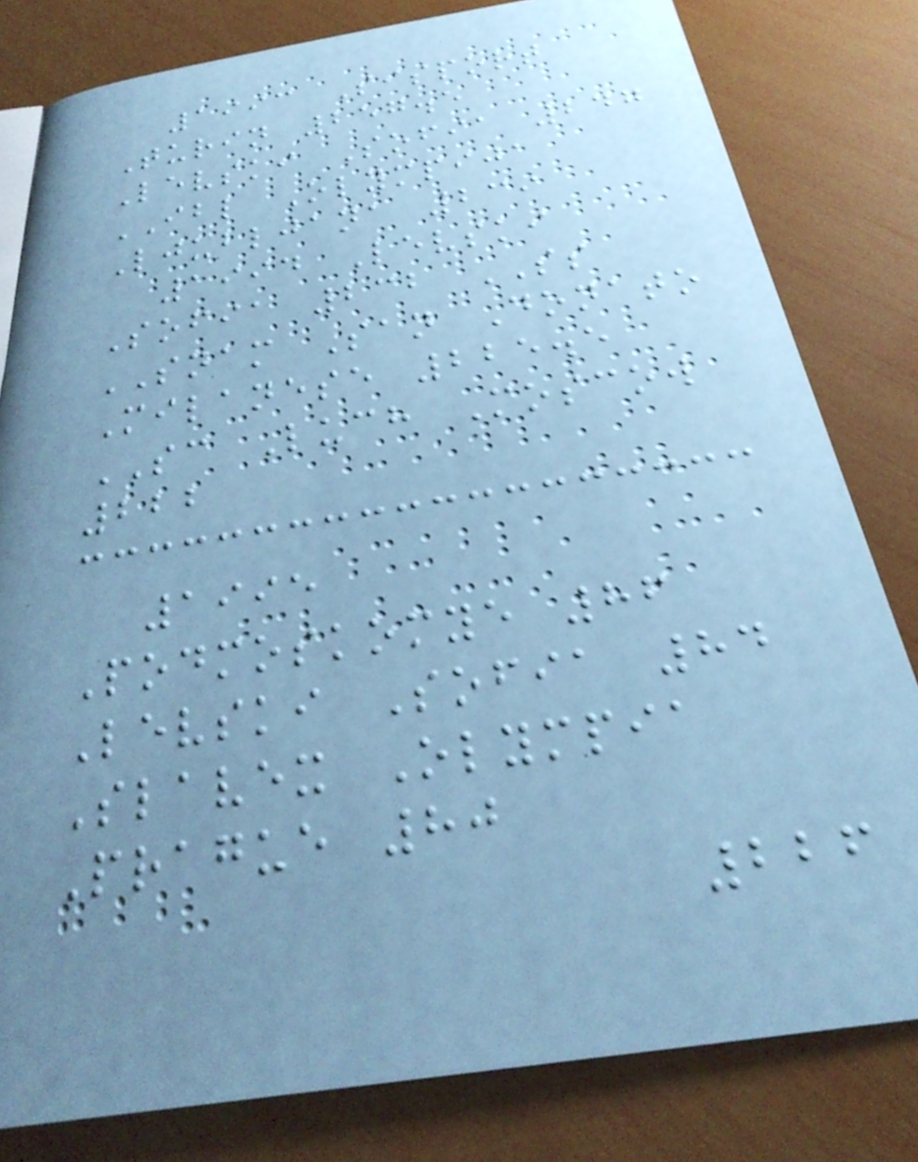1993 Sisport
Turin 257.5
Levski Sofia 247
IBL Olympija
Ljubljana 239
1994 Levski
Sofia 232 SS
SNAM San Donato
Milanese 225.5
SC Luch Moscow
222
1995
Podmoskomye 86
Levski Sofia 84
Slavex Olympia
Prague 80
226
